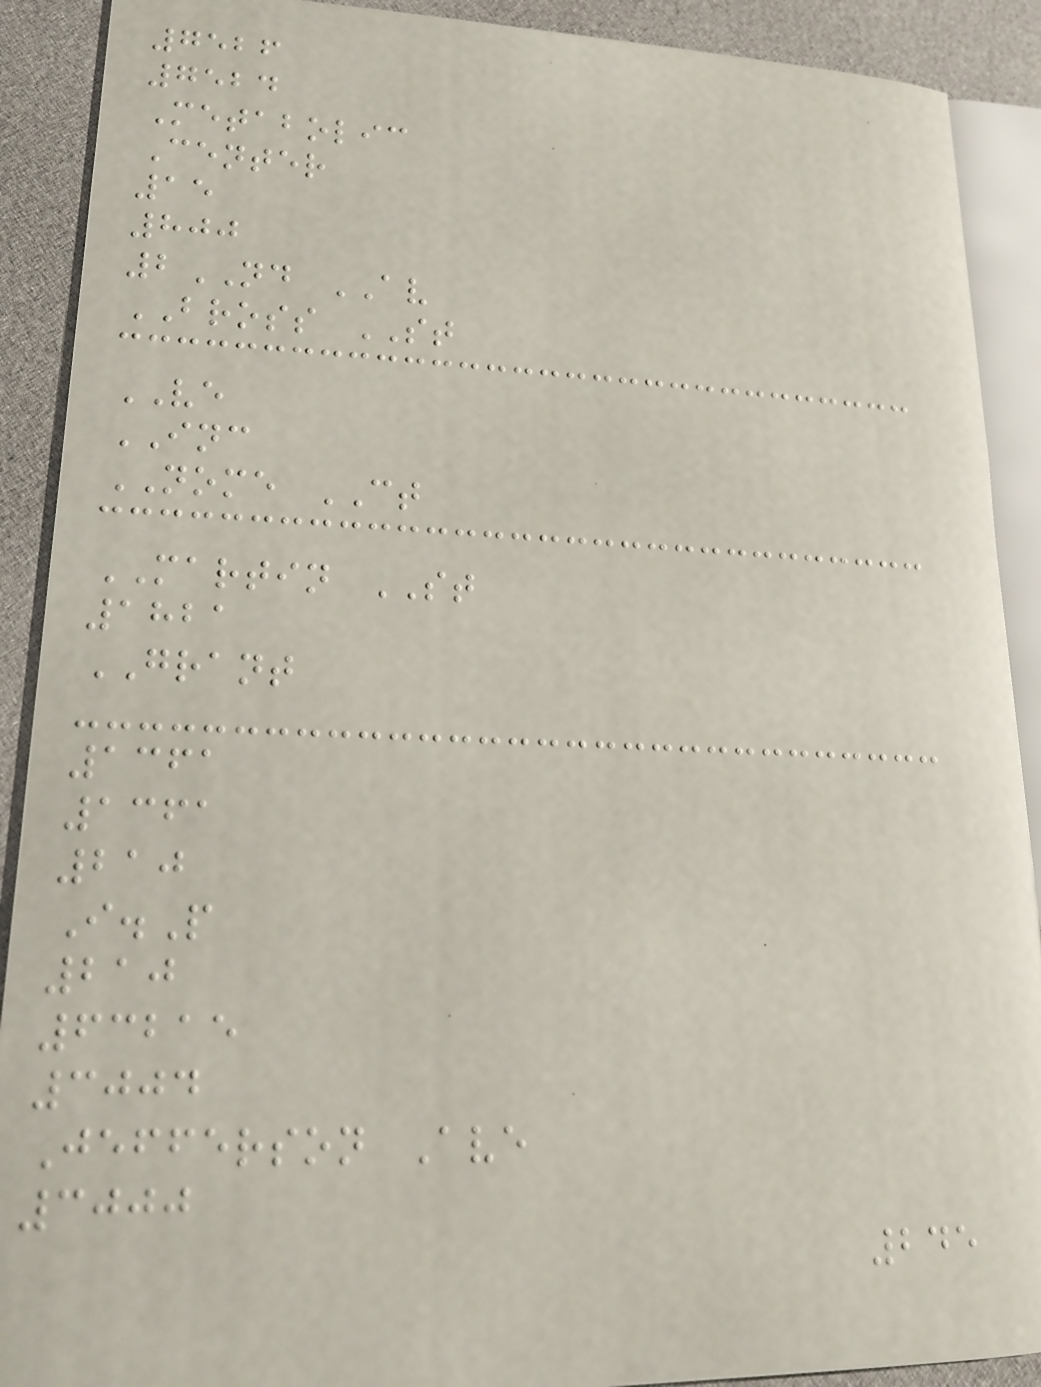7526
7524
Metabolic
Center
15
800
2ND AV
BROSS ST
VE
INC
NOME CT
MARTIN ST
1821
GRANT
1361
1361
210
I.P
210
63215
3004
Jefferson Ave
3000
245
